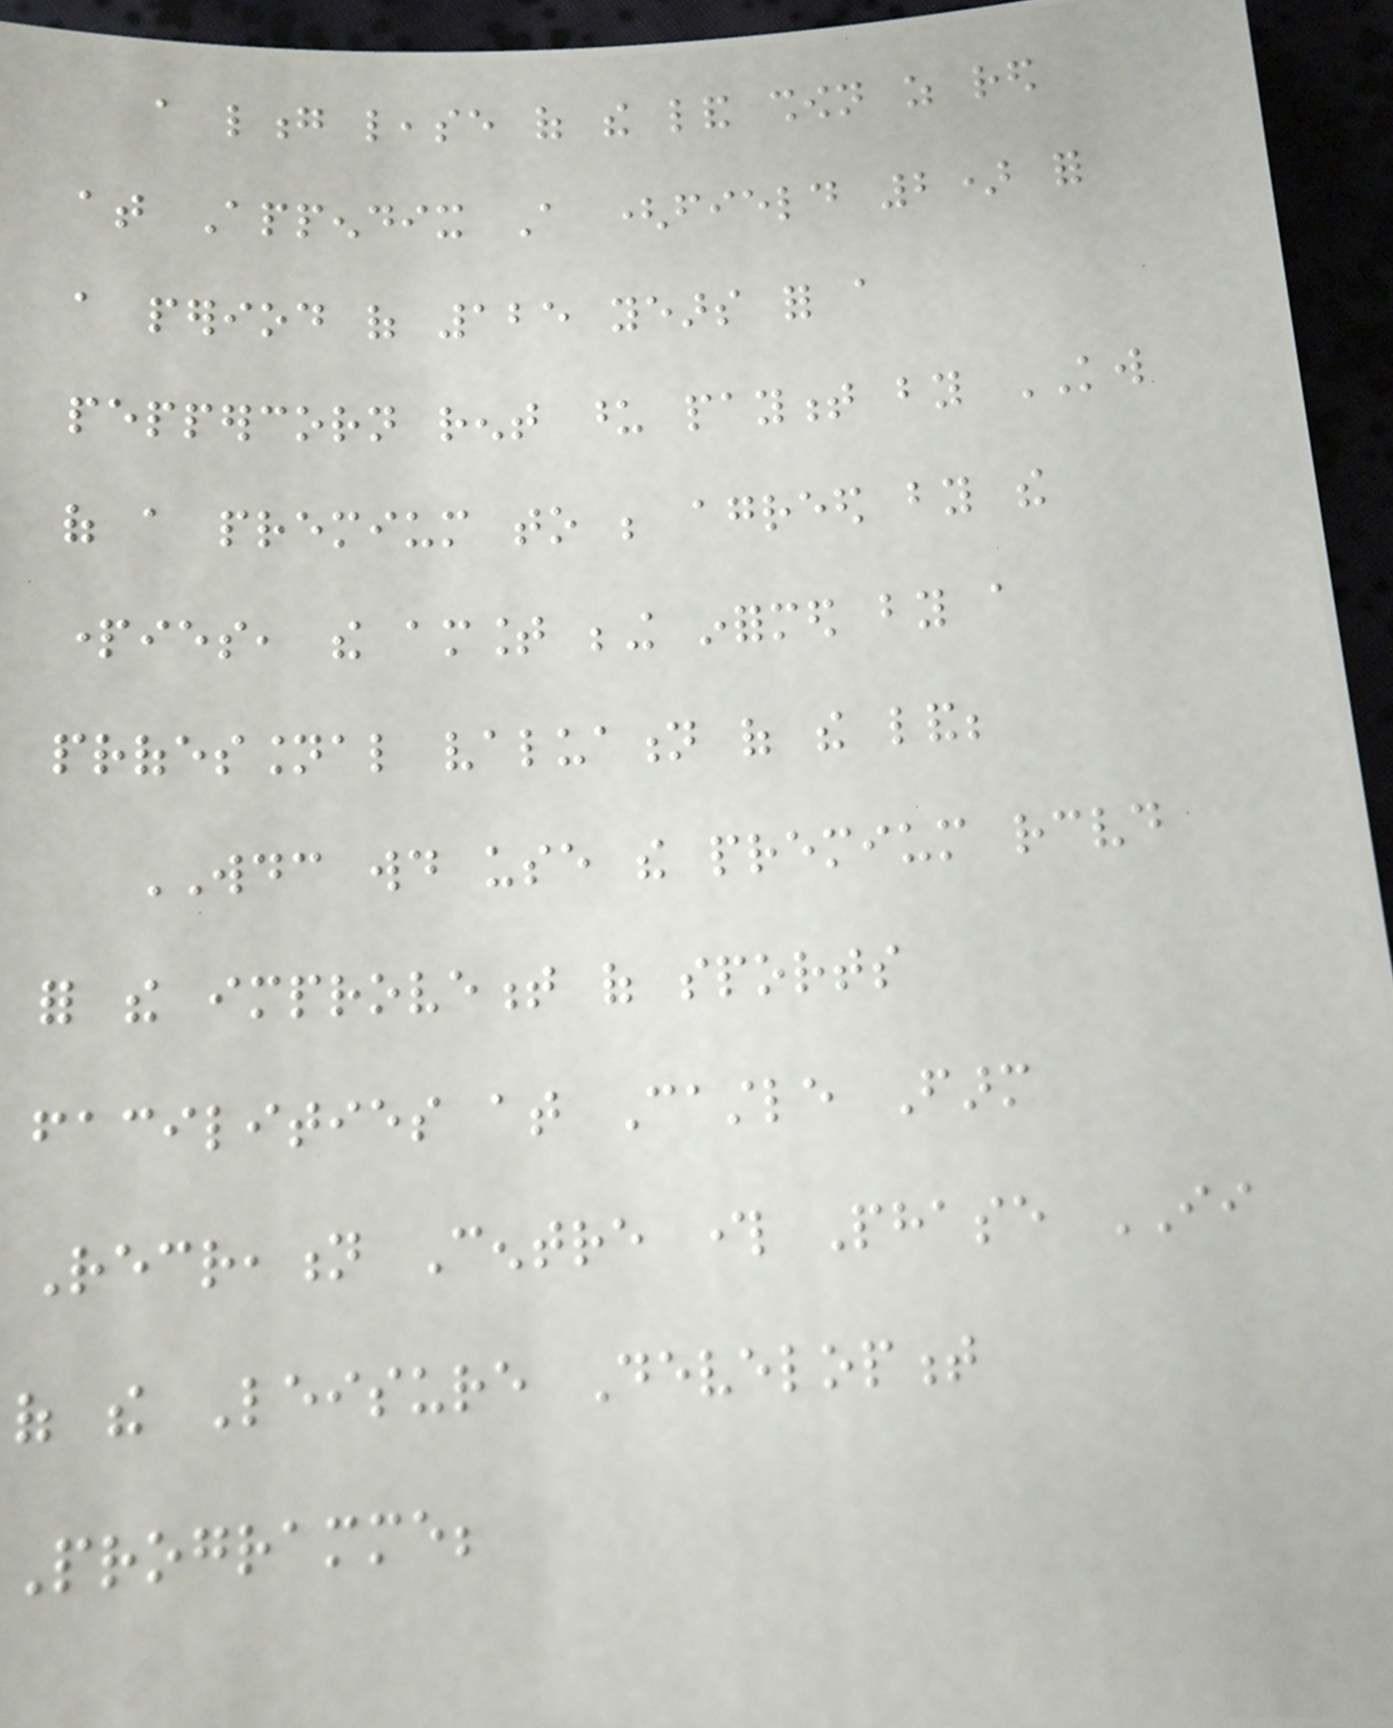a long lease of the land shown as red
at Appendix A (field 2) for
a period of 125 years for a
peppercorn rent upon payment by KW
of a premium to be agreed by the
parties, the amount being informed by a
professional valuation of the land;
WDC would use the premium received
for the improvement of sports
facilities at Castle Farm
Recreation Centre through Phase II
of the Leisure Development
Programme;
